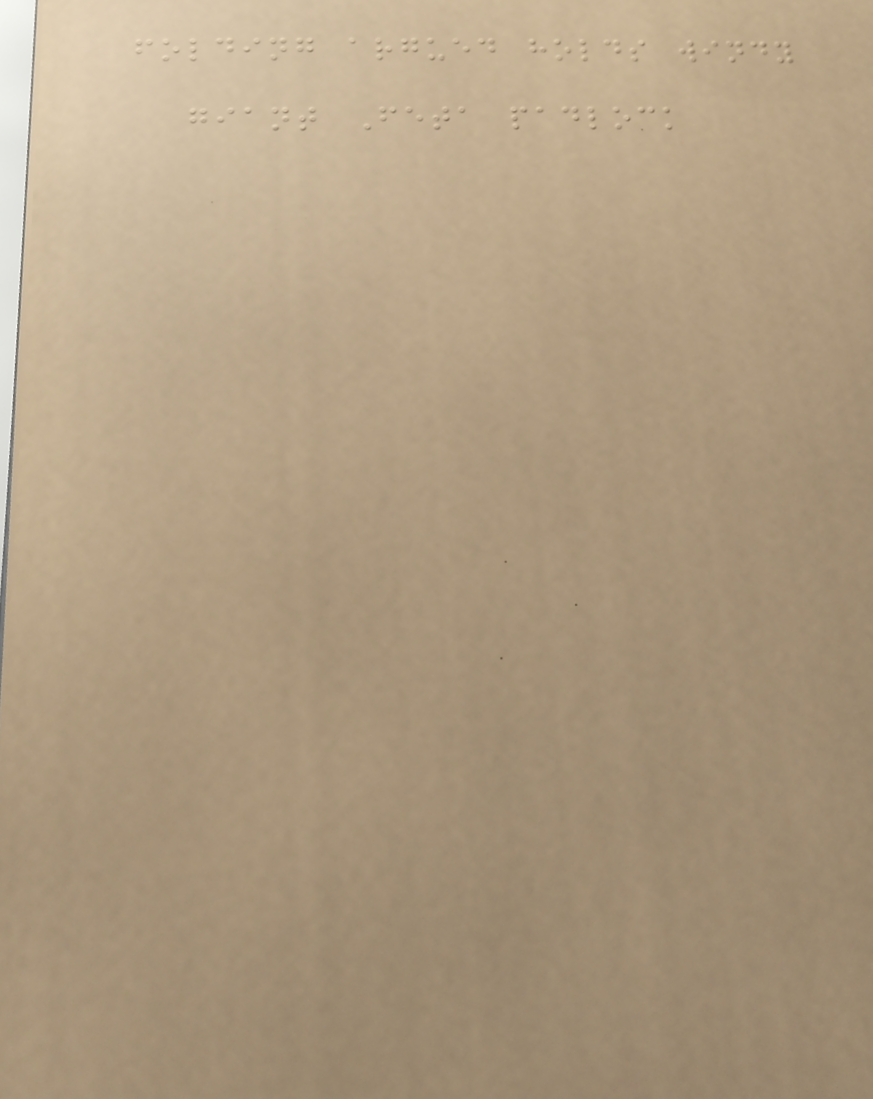folding argued holds windy
giant Feta padlock
